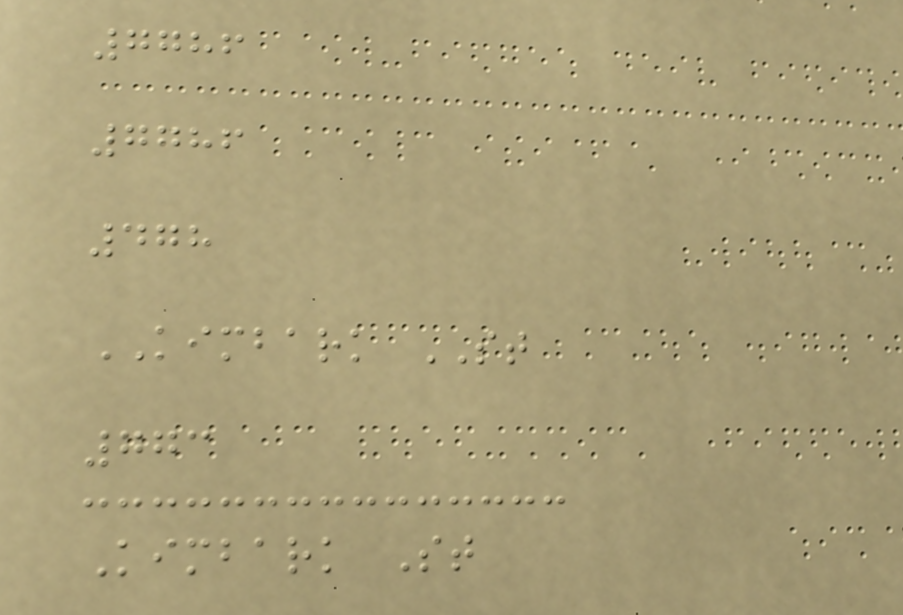7786
7786
478
KIMBARK ST
773
Kimbark St
